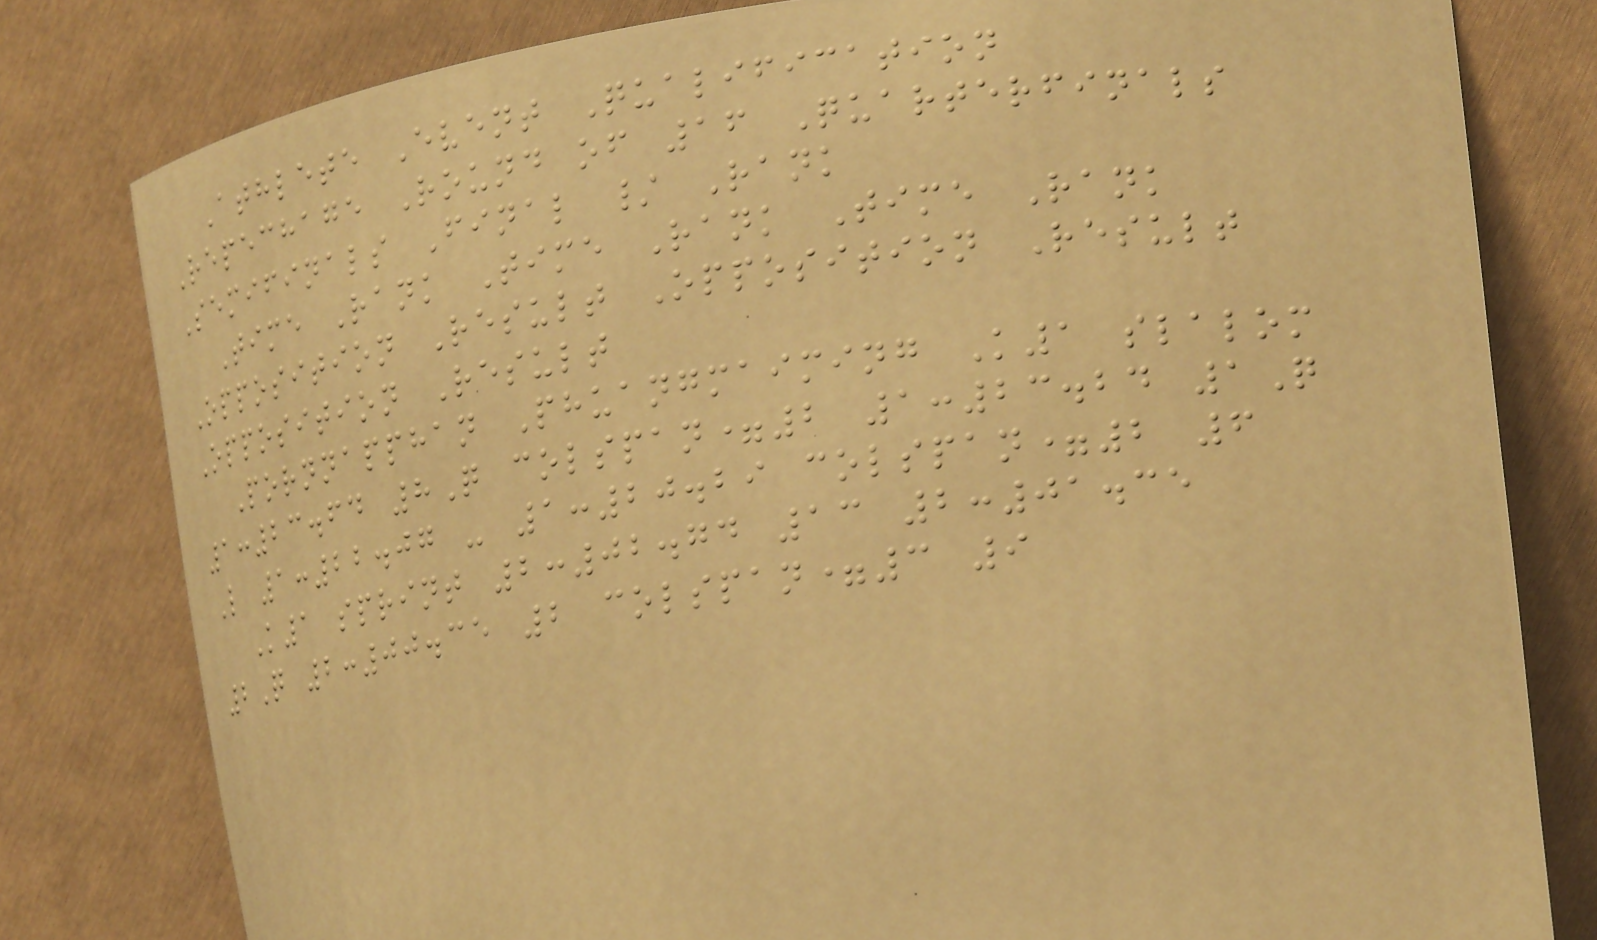Athlete Event Qualification
Repechage Round of 16 Quarterfinals
Semifinals Final / Rank
Time Rank Time Rank Time Rank
Opposition Result Opposition Result
Opposition Result
Pornnapphan Phuangmaiming K1 slalom
1:23.64 8Q colspan=2 1:23.24 1Q
L 1:22.07 - 1:20.29 colspan=2 6
K1 sprint 2:02.74 13 2:01.35
2Q 2:00.35 2 colspan=3 9
